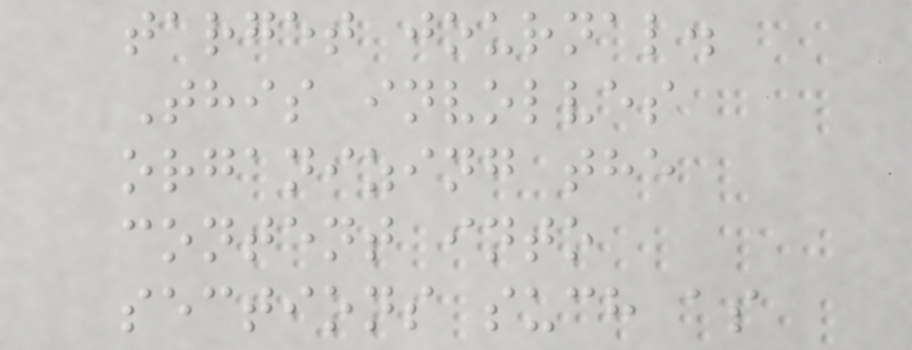target journal.
This involves
organizing the
content into
sections such as
